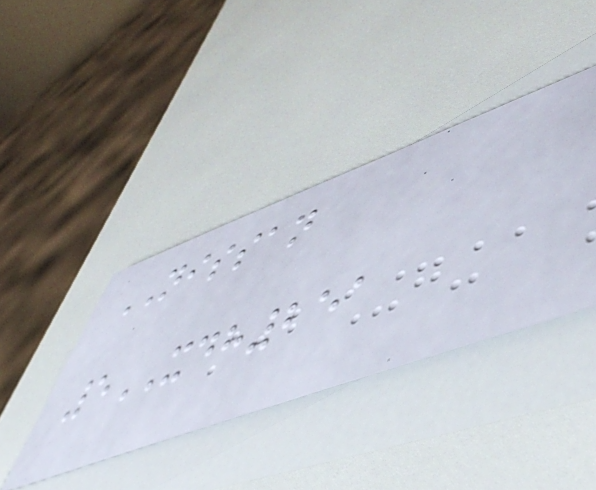NISSAN
5XDH251
